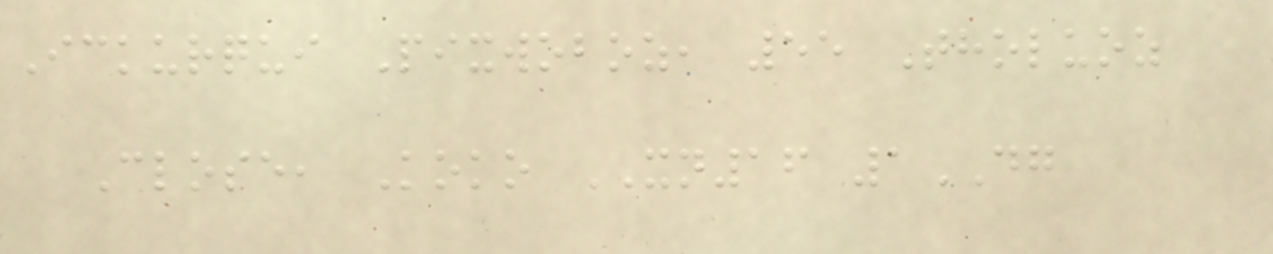Ickurqui Pixwoboz, 55 Tholuoz
Close, Koko XN16 1DG
